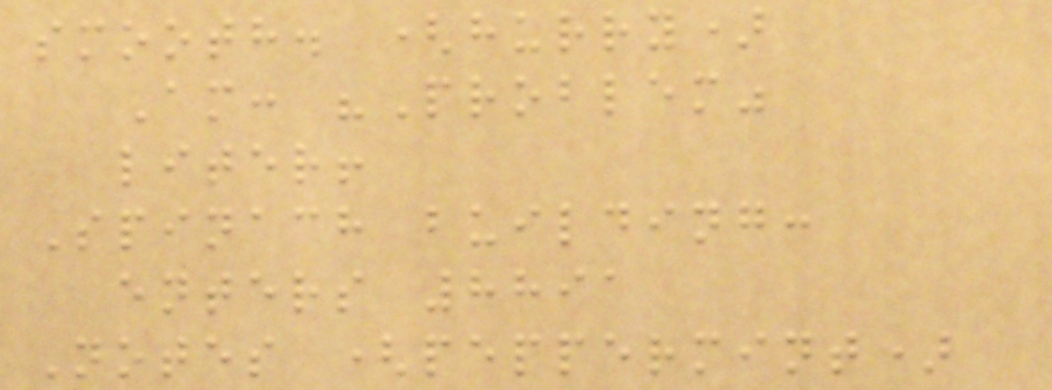smooth. (hurry)
Am: "Problem"
liter!
Spinach building:
enters 8891
Notes (peppermint)
